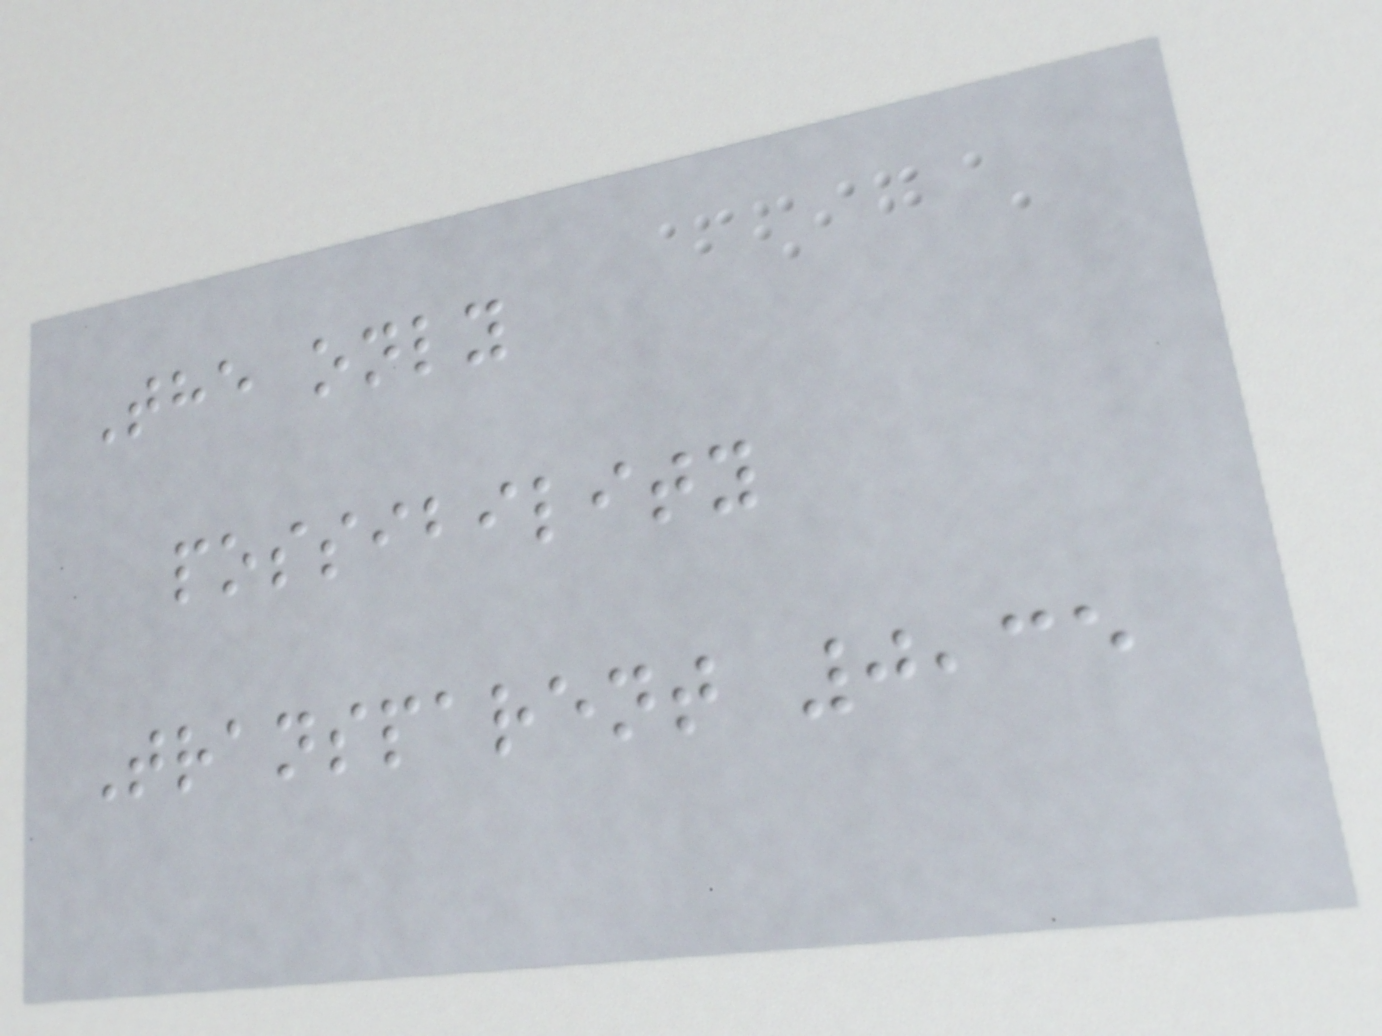The only
possibility
Transparent 0,35
